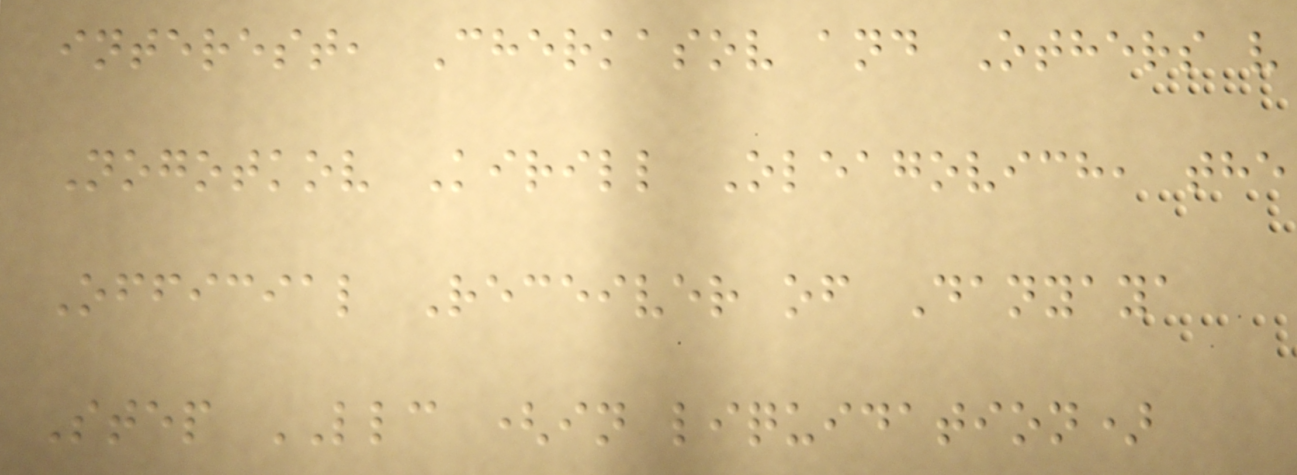interest, Cherkasov and Others v
Nogotkov Kirill Oleagovich, the
Official Receiver of Danyaya
Step LLC (in liquidation)
